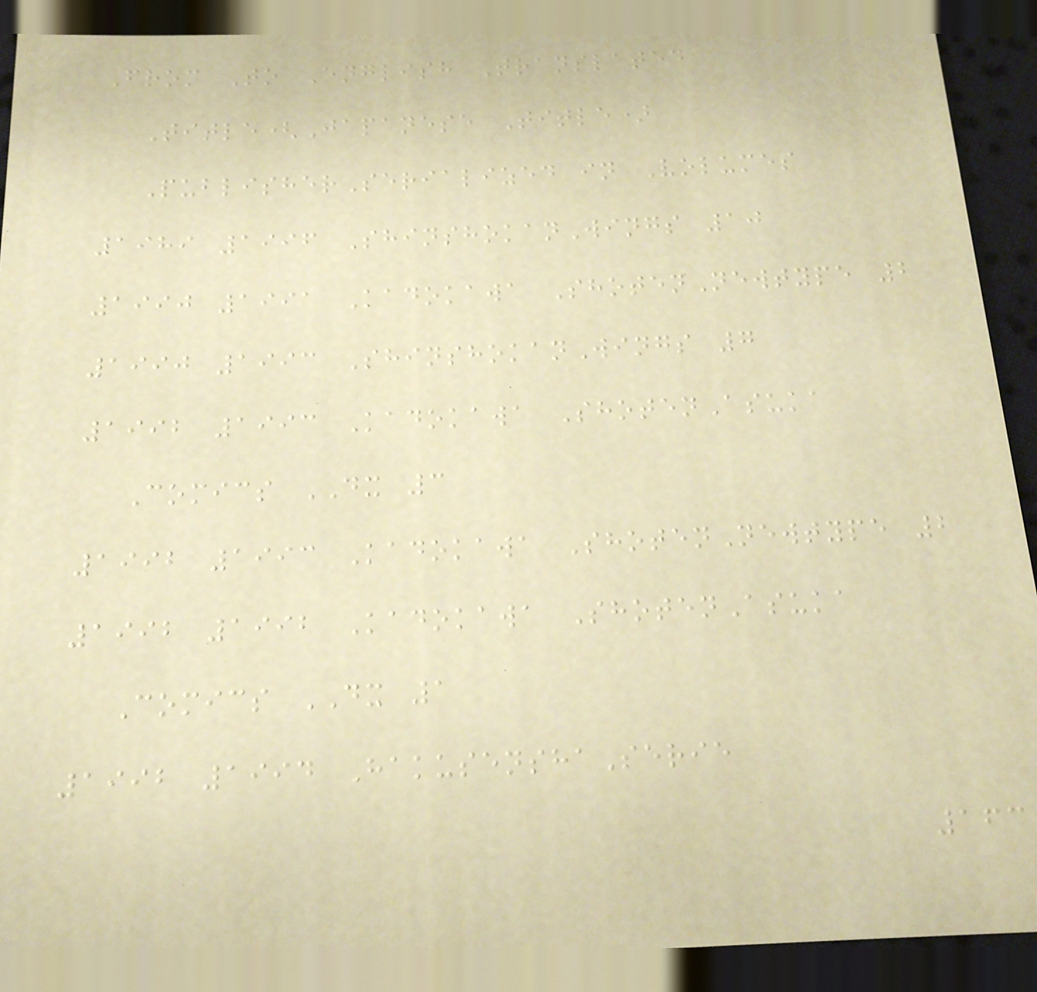From To English Translated
Title(Japanese Title)
PublisherSerialized in Volumes
1989 1996 ShinshokanWings 10
1990 1991 Kadokawa ShotenNewtype 2
1990 1993 ShinshokanWings 7
1992 1993 Kadokawa ShotenAsuka
Comics DX 3
1992 1993 Kadokawa ShotenNewtype 2
1992 1992 Kadokawa ShotenAsuka
Comics DX 1
1992 1994 HakusenshaSerie
163
